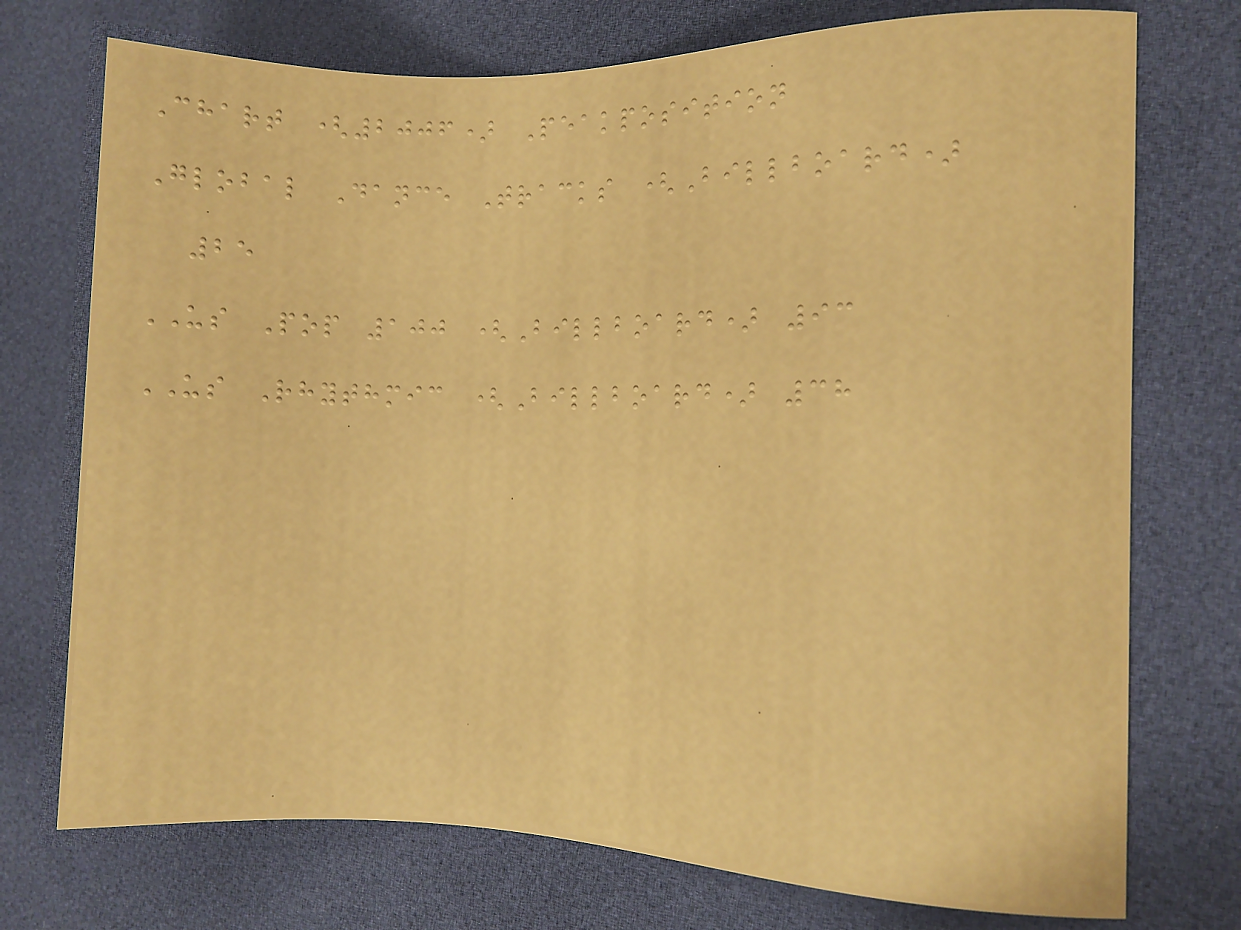Chart (2006) Peakposition
Global Dance Tracks (Billboard)
25
US Pop 100 (Billboard) 93
US Rhythmic (Billboard) 38
